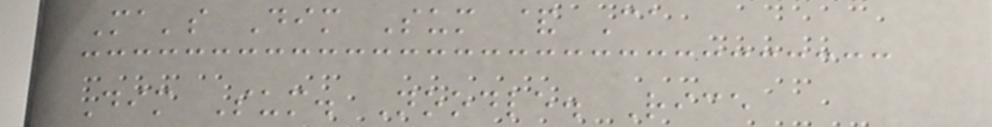Ma's Dim Sum & Ca
Dim Sum. Noodle. Rice
